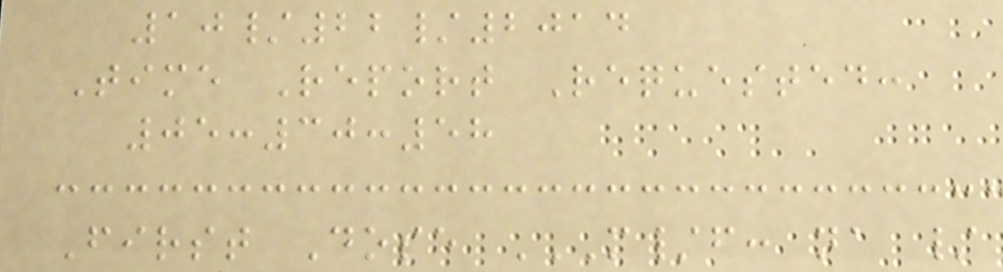10/22/2014
Time Report Requested:
05:30:58
First Dose M/F: NA /
